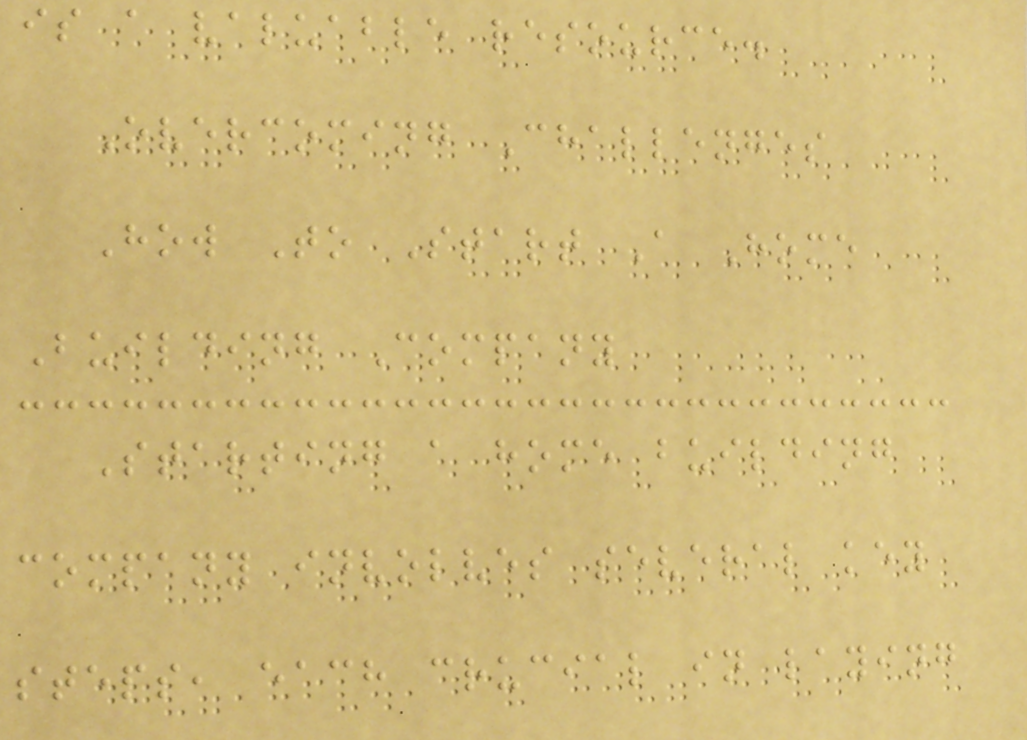is a valuable resource.
Overcoming Challenges
How To Start A Home
Building Company
Starting a home building
company involves several key
steps, each crucial in laying
